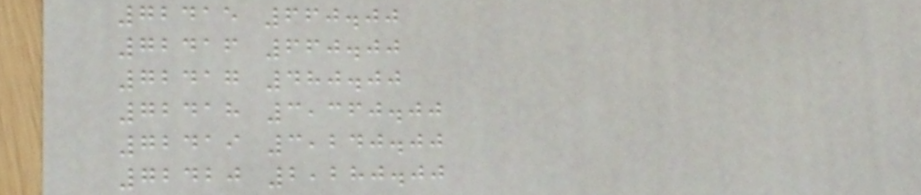72415 660.00
72416 660.00
72417 480.00
72418 3,360.00
72419 3,240.00
72420 2,280.00
